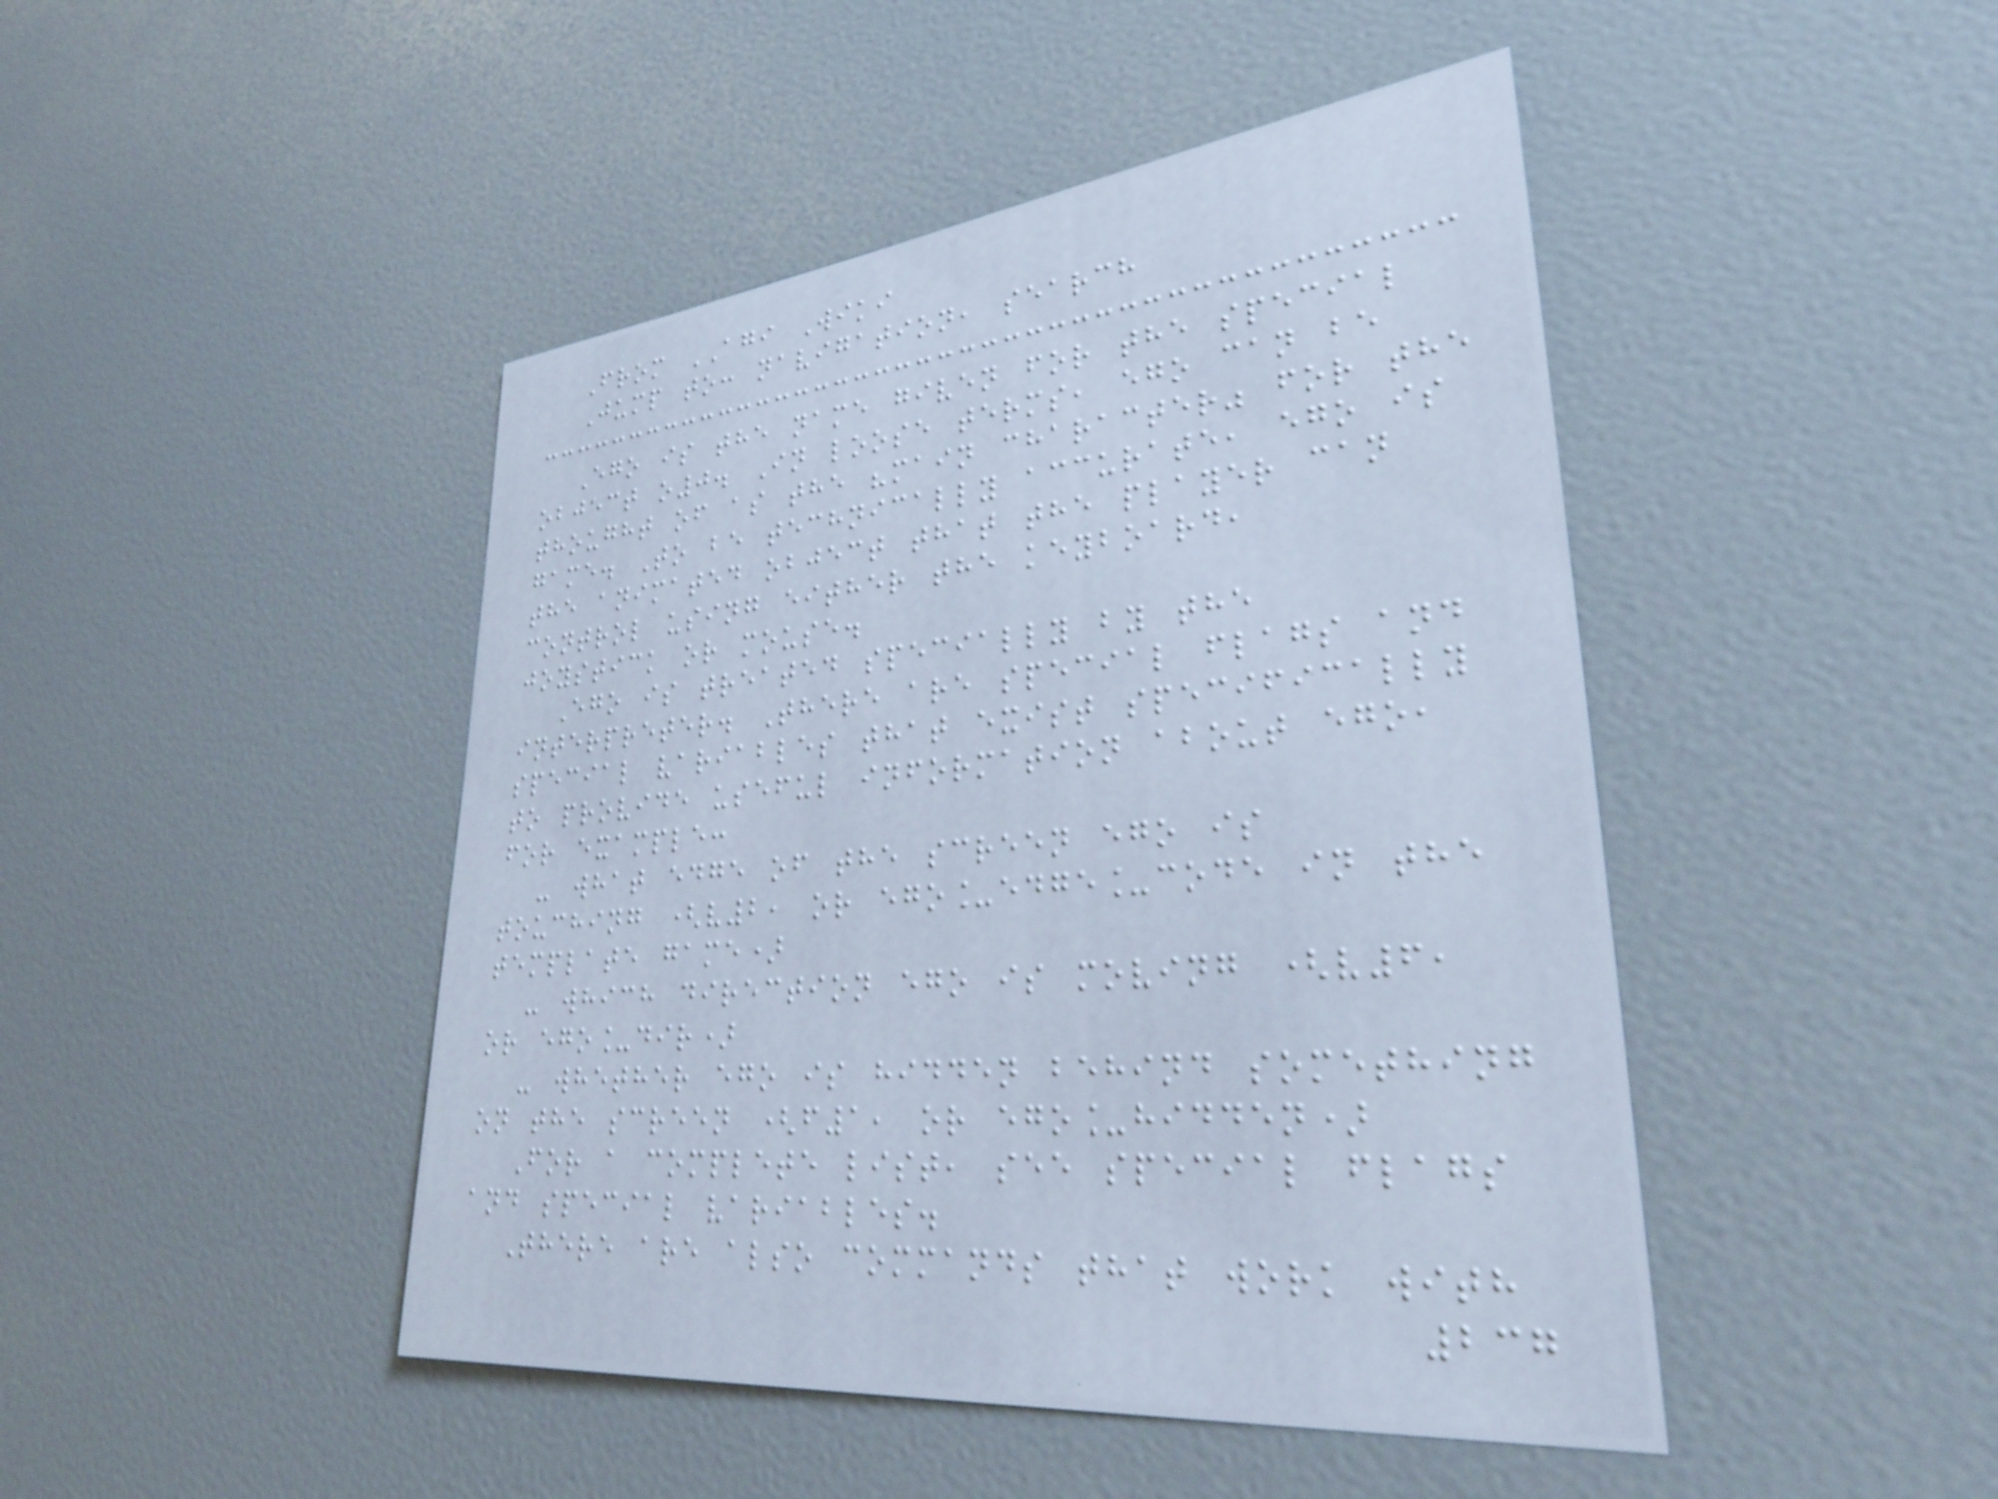From AGI Wiki
Jump to: navigation, search
Ego is the name given for the special
object o0. In loose terms, ego can be
thought of as the "main character" for the
game. To be technically accurate, ego is
the animated object that the player can
control using either the keyboard,
joystick or mouse.
Ego is treated specially by the
interpreter. There are special flags and
special variables that exist specifically
to provide useful information about ego,
for example:
- what edge of the screen ego is
touching (v2, or ego_edge_code in the
template game)
- which direction ego is moving (v6,
or ego_dir)
- whether ego is hidden behind something
on the screen (f1, or ego_hidden)
For a complete list, see special flags
and special variables.
There are also commands that work with
237
